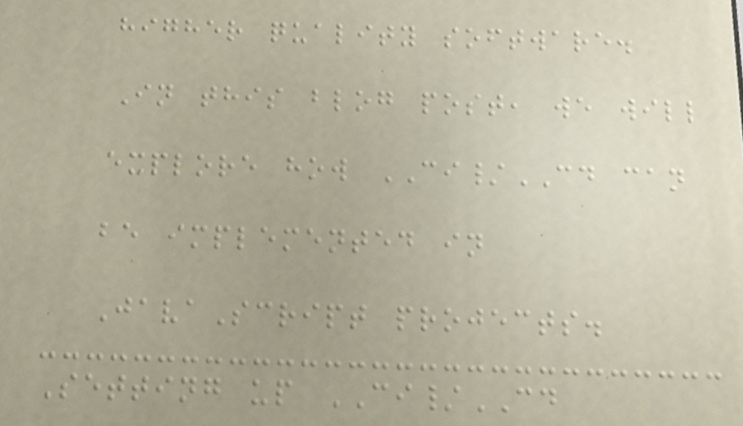higher quality software.
In this blog post, we will
explore how CI/CD can
be implemented in
JavaScript projects.
Setting up CI/CD
